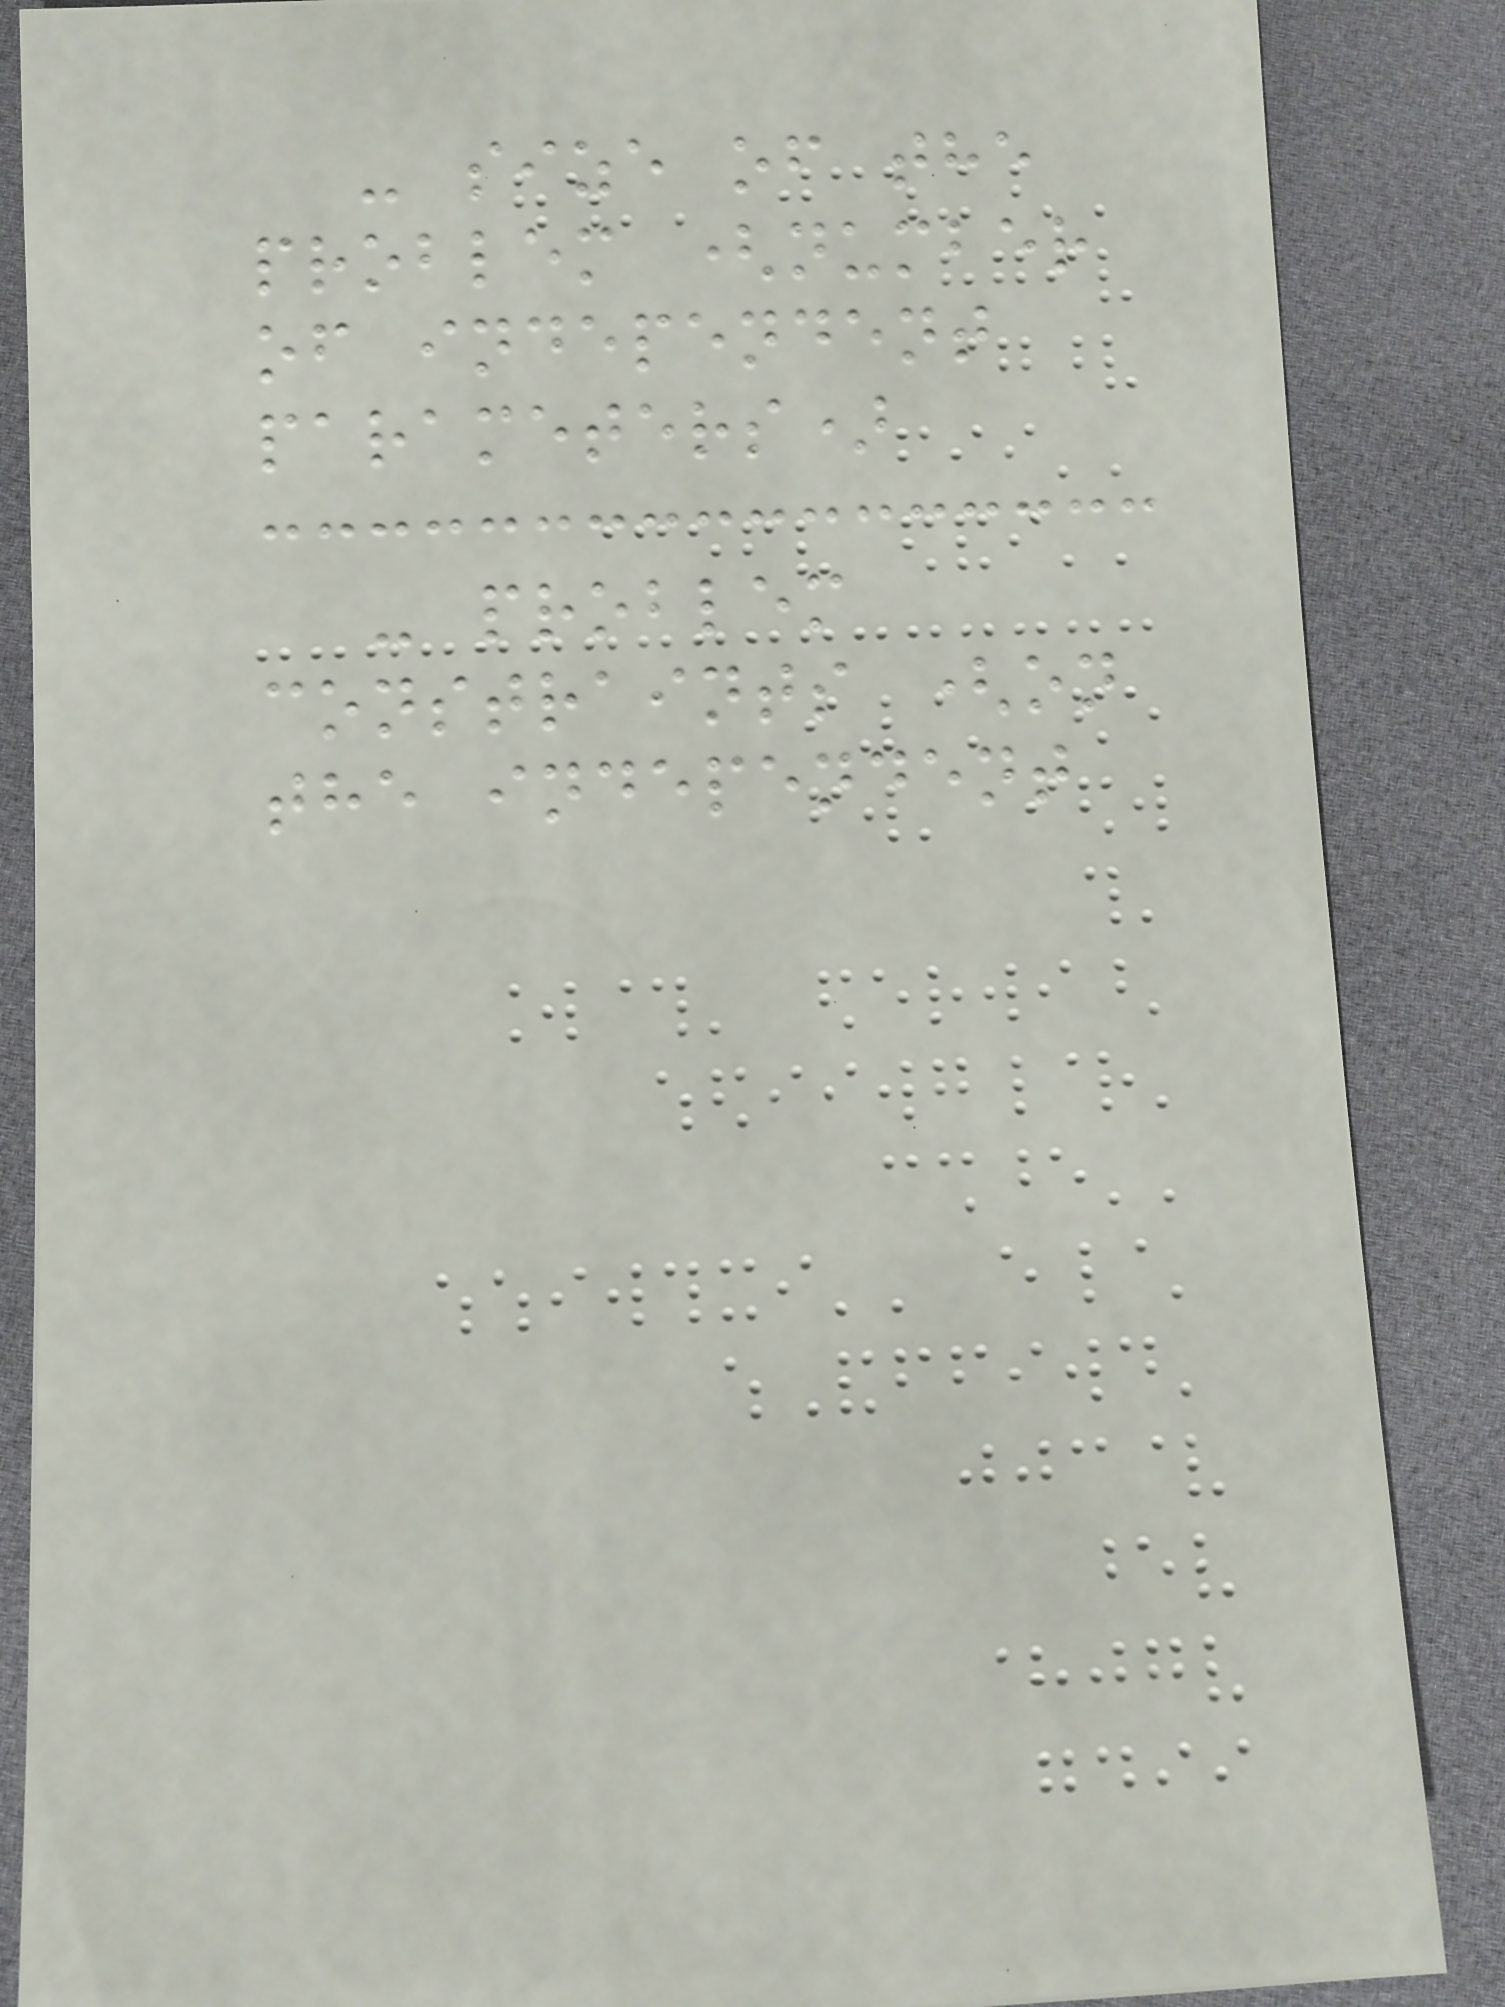- size of the
problem (number
of independent
parameters)
- problem
constraints (on
the independent
